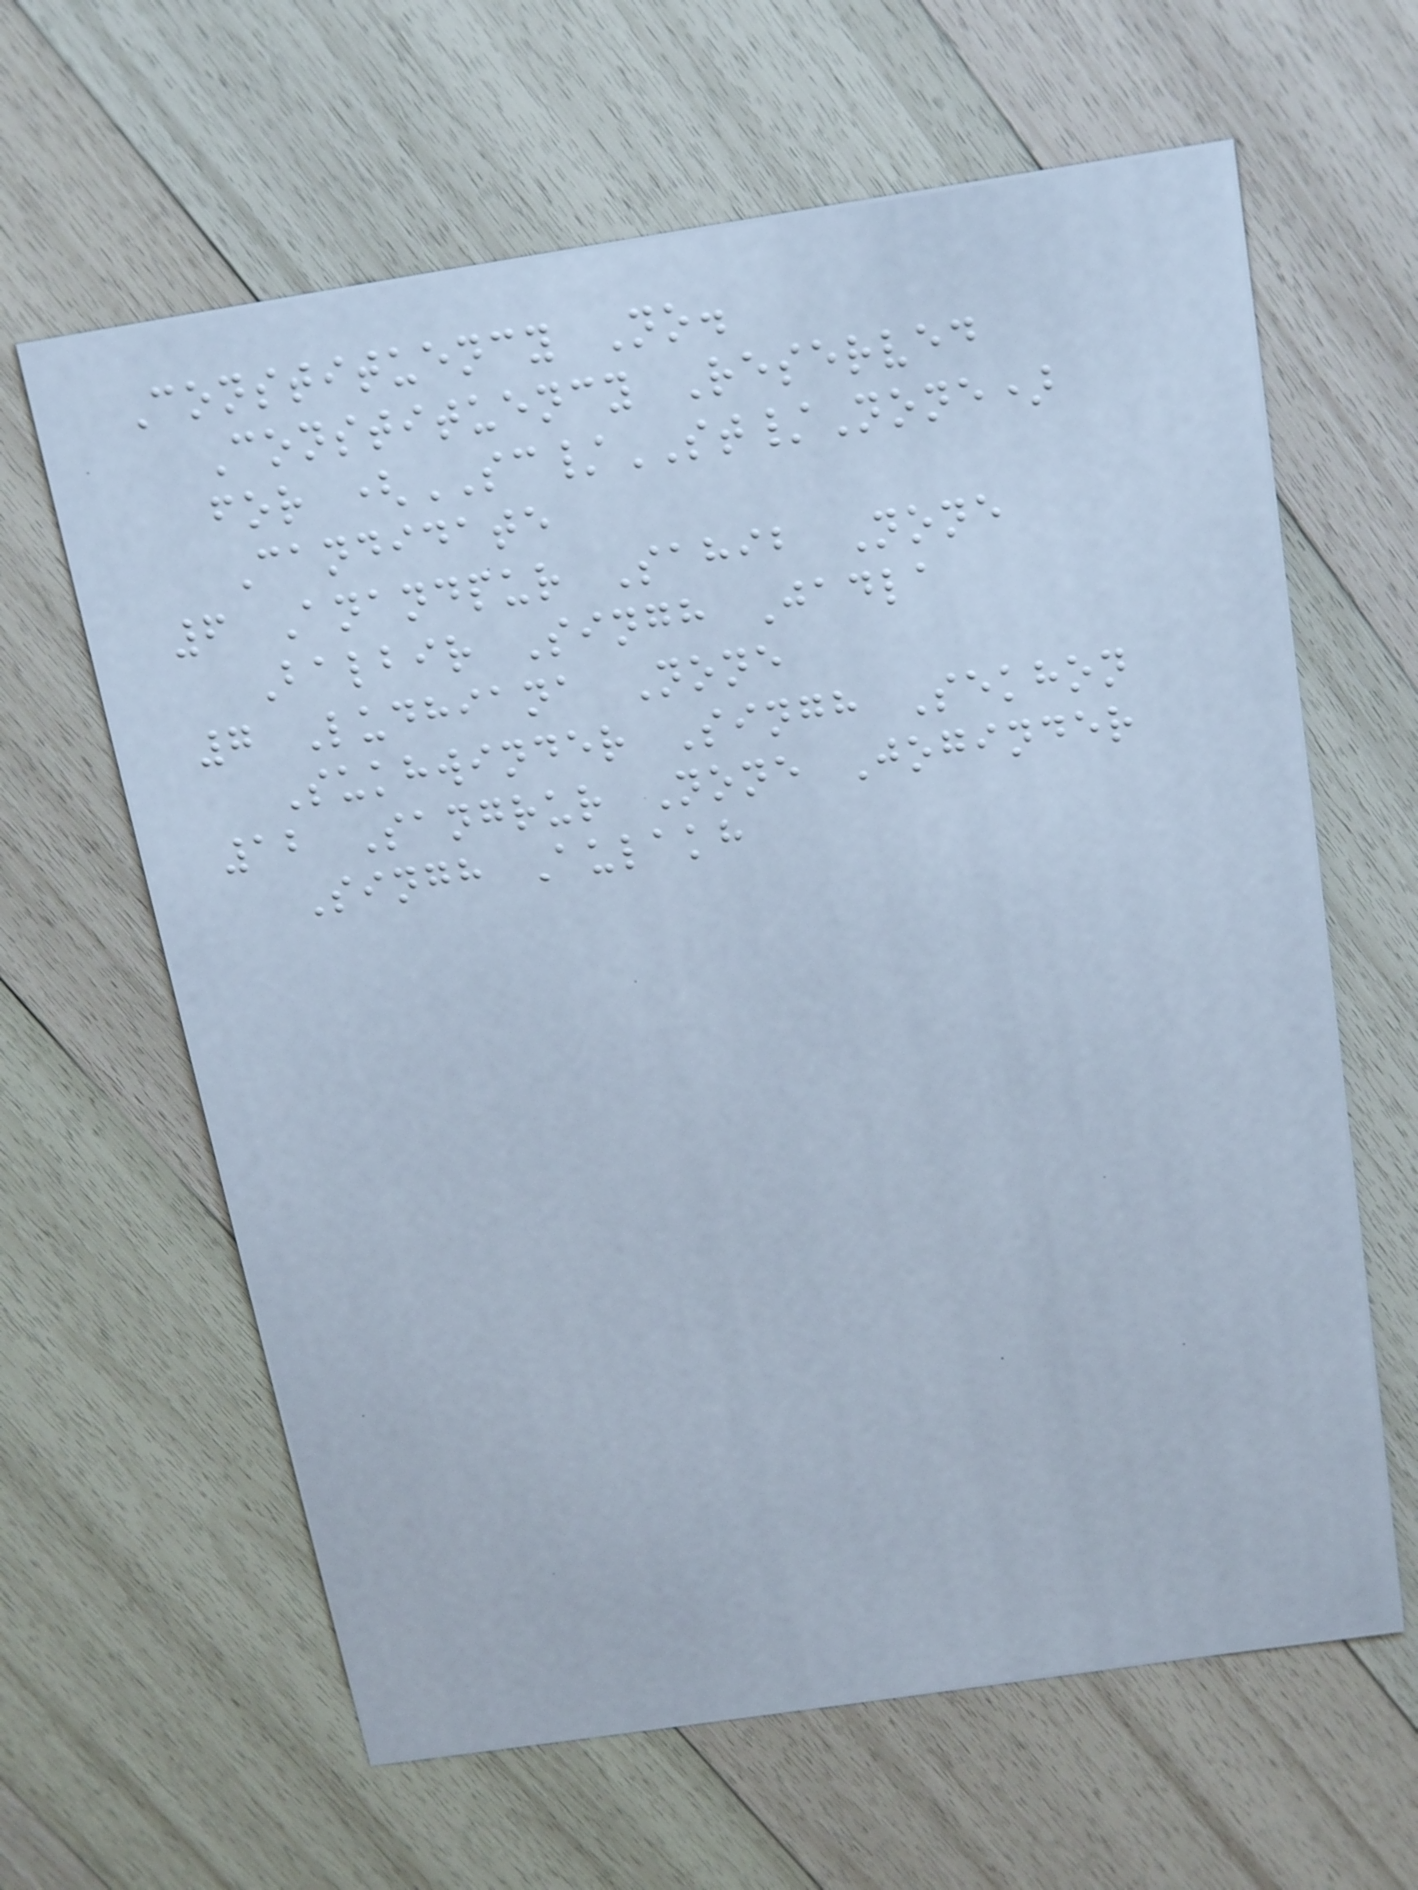Constituency No.
Constituency Reserved
for (SC/ST/None)
Candidate
6 Anandpur Sahib None
Balbir Singh Jadla
7 Ludhiana None
Sukhwinder Singh Sekhon
12 Sangrur None Joginder
Singh Aulakh
